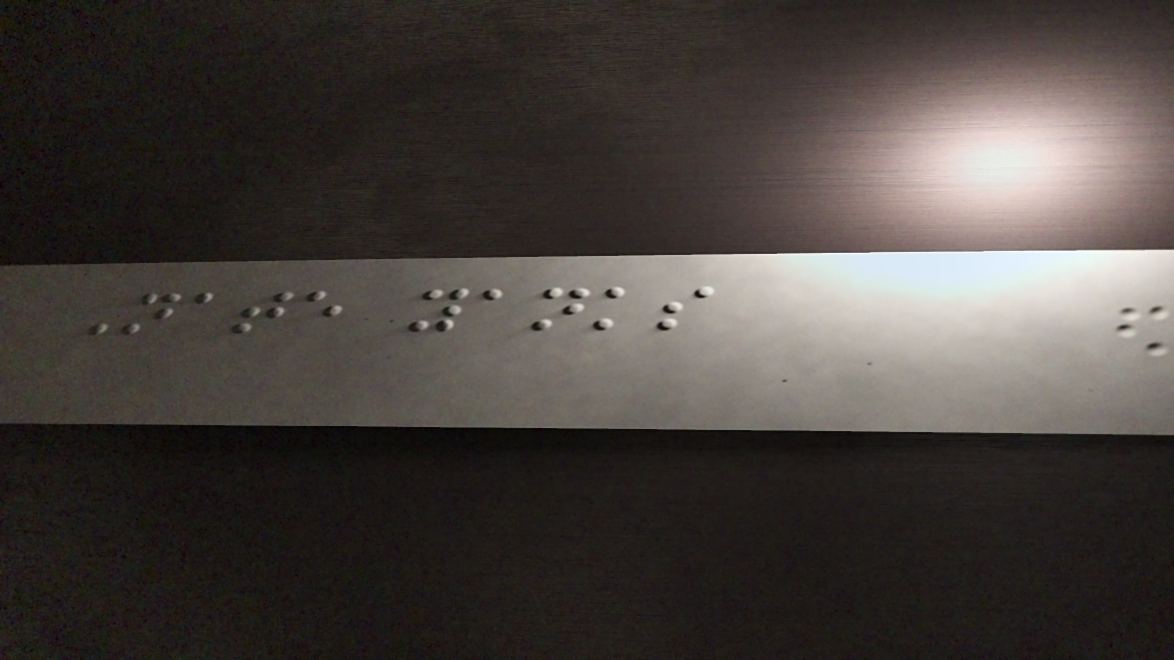Nate yanks
